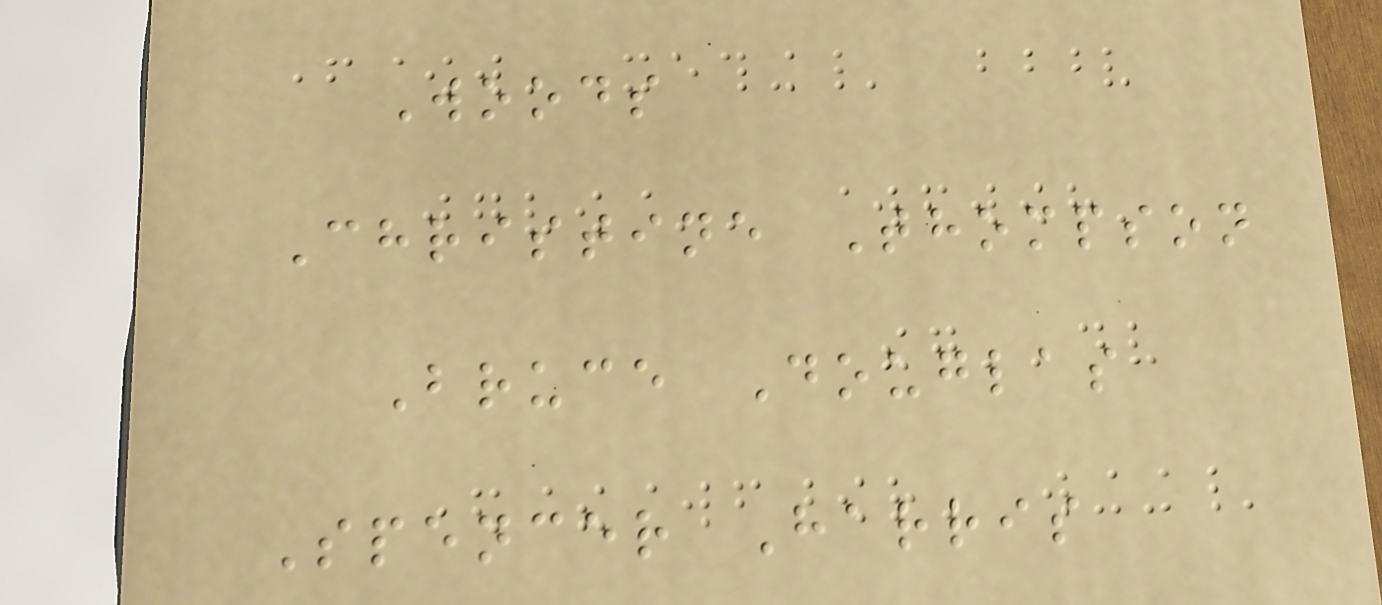Woods
Christine Thompson
Bruce Douglas
Spencer Harris
